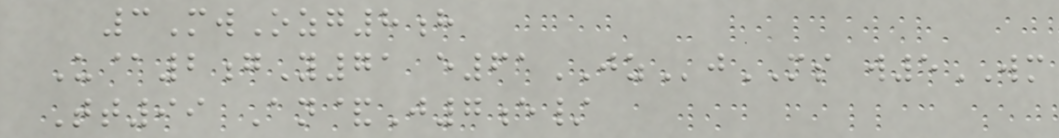3MwOzg8h
U@2gY71 e61JZjMS w5WM
Tt99 An&J7e/
